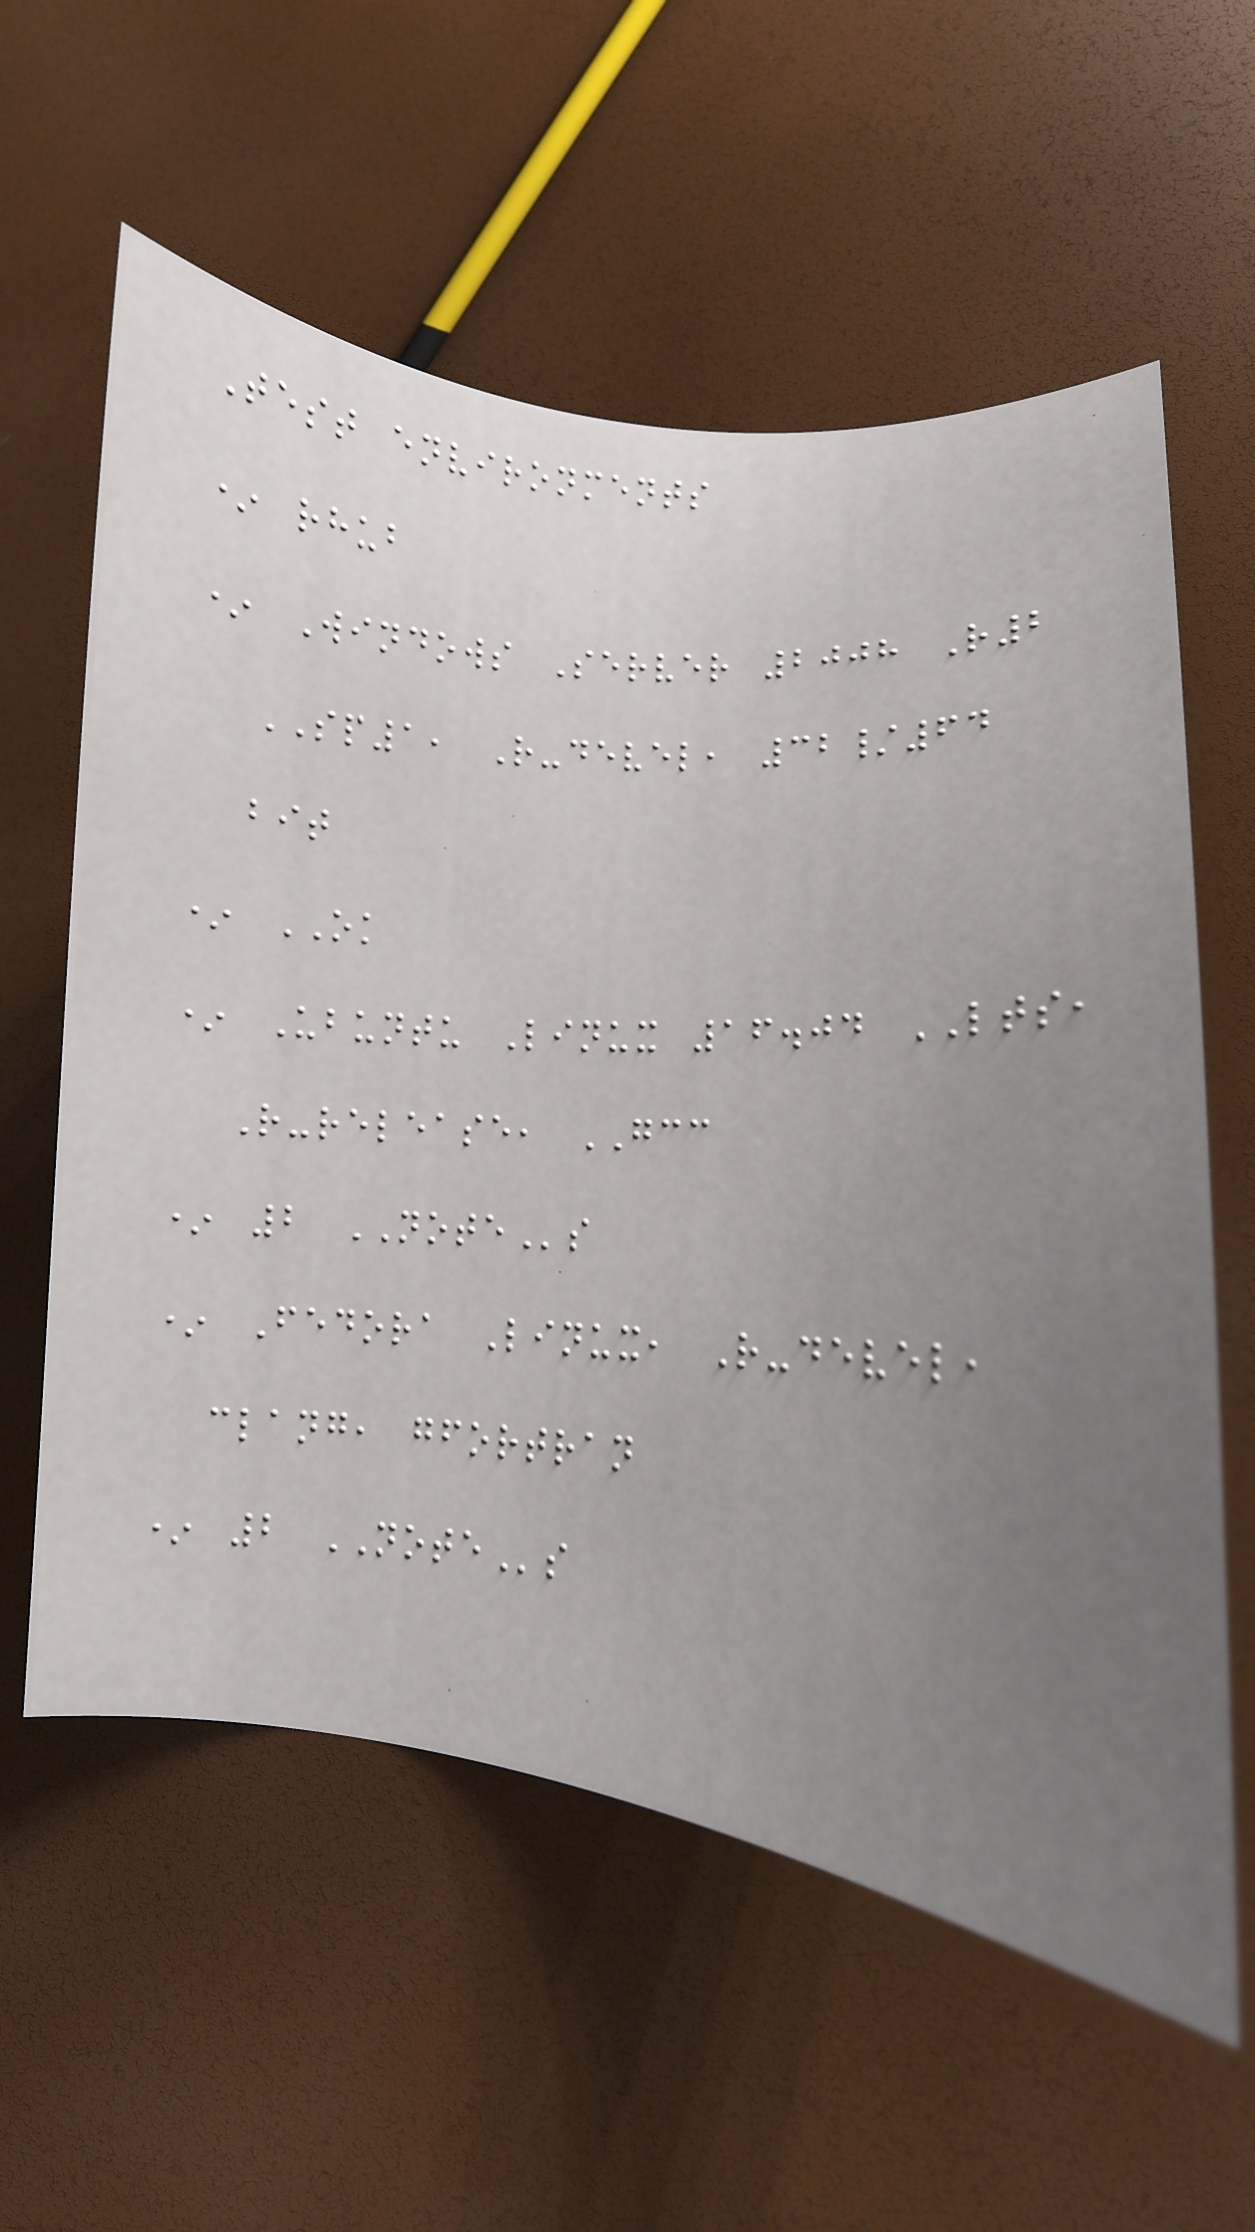Test environments
* rhub
* Windows Server 2008 R2
SP1, R-devel, 32/64
bit
* OK
* Ubuntu Linux 16.04 LTS,
R-release, GCC
* 2 NOTEs
* Fedora Linux, R-devel,
clang, gfortran
* 2 NOTEs
